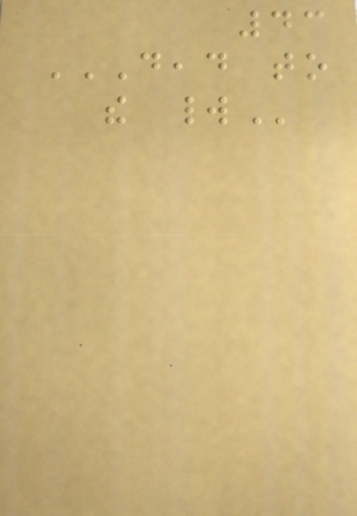43
DEAD TO
THE WORLD
